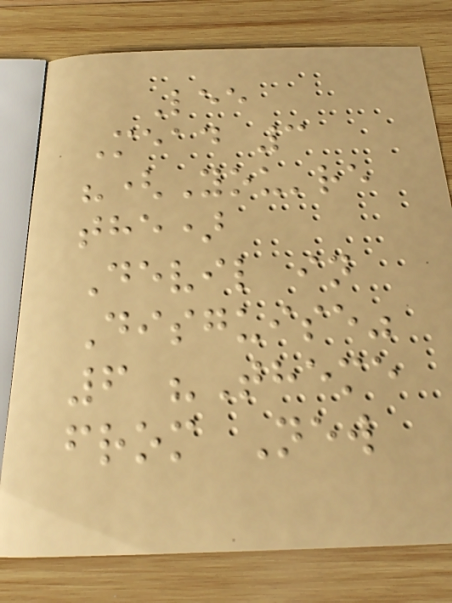Lee
Mead 3
"(You're
the)
Devil in
Disguise"
6 "Theme
from New
